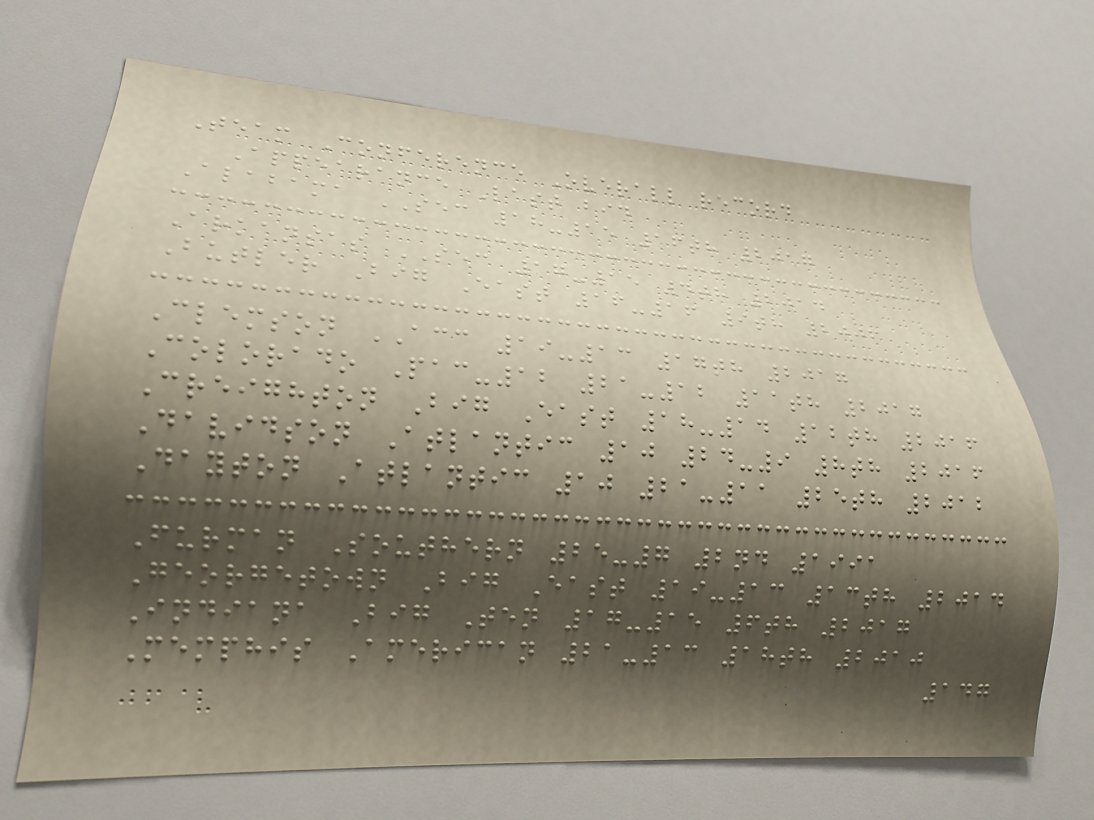Team Conference Overall record
Appearance Last bid
Alabama SEC 18-15 16th 2017
Arkansas SEC 17-15 4th 2014
Butler Big East 16-16 9th 2006
Clemson ACC 19-13 17th 2017
Colorado Pac-12 21-12 11th 2017
Creighton Big East 18-14 12th 2016
Davidson Atlantic 10 24-9 8th 2016
Dayton Atlantic 10 21-11 25th 2012
Furman Southern 25-7 2nd 1991
Georgetown Big East 19-13 13th 2014
Indiana Big Ten 17-15 6th 2017
Memphis American 21-13 18th 2010
147
